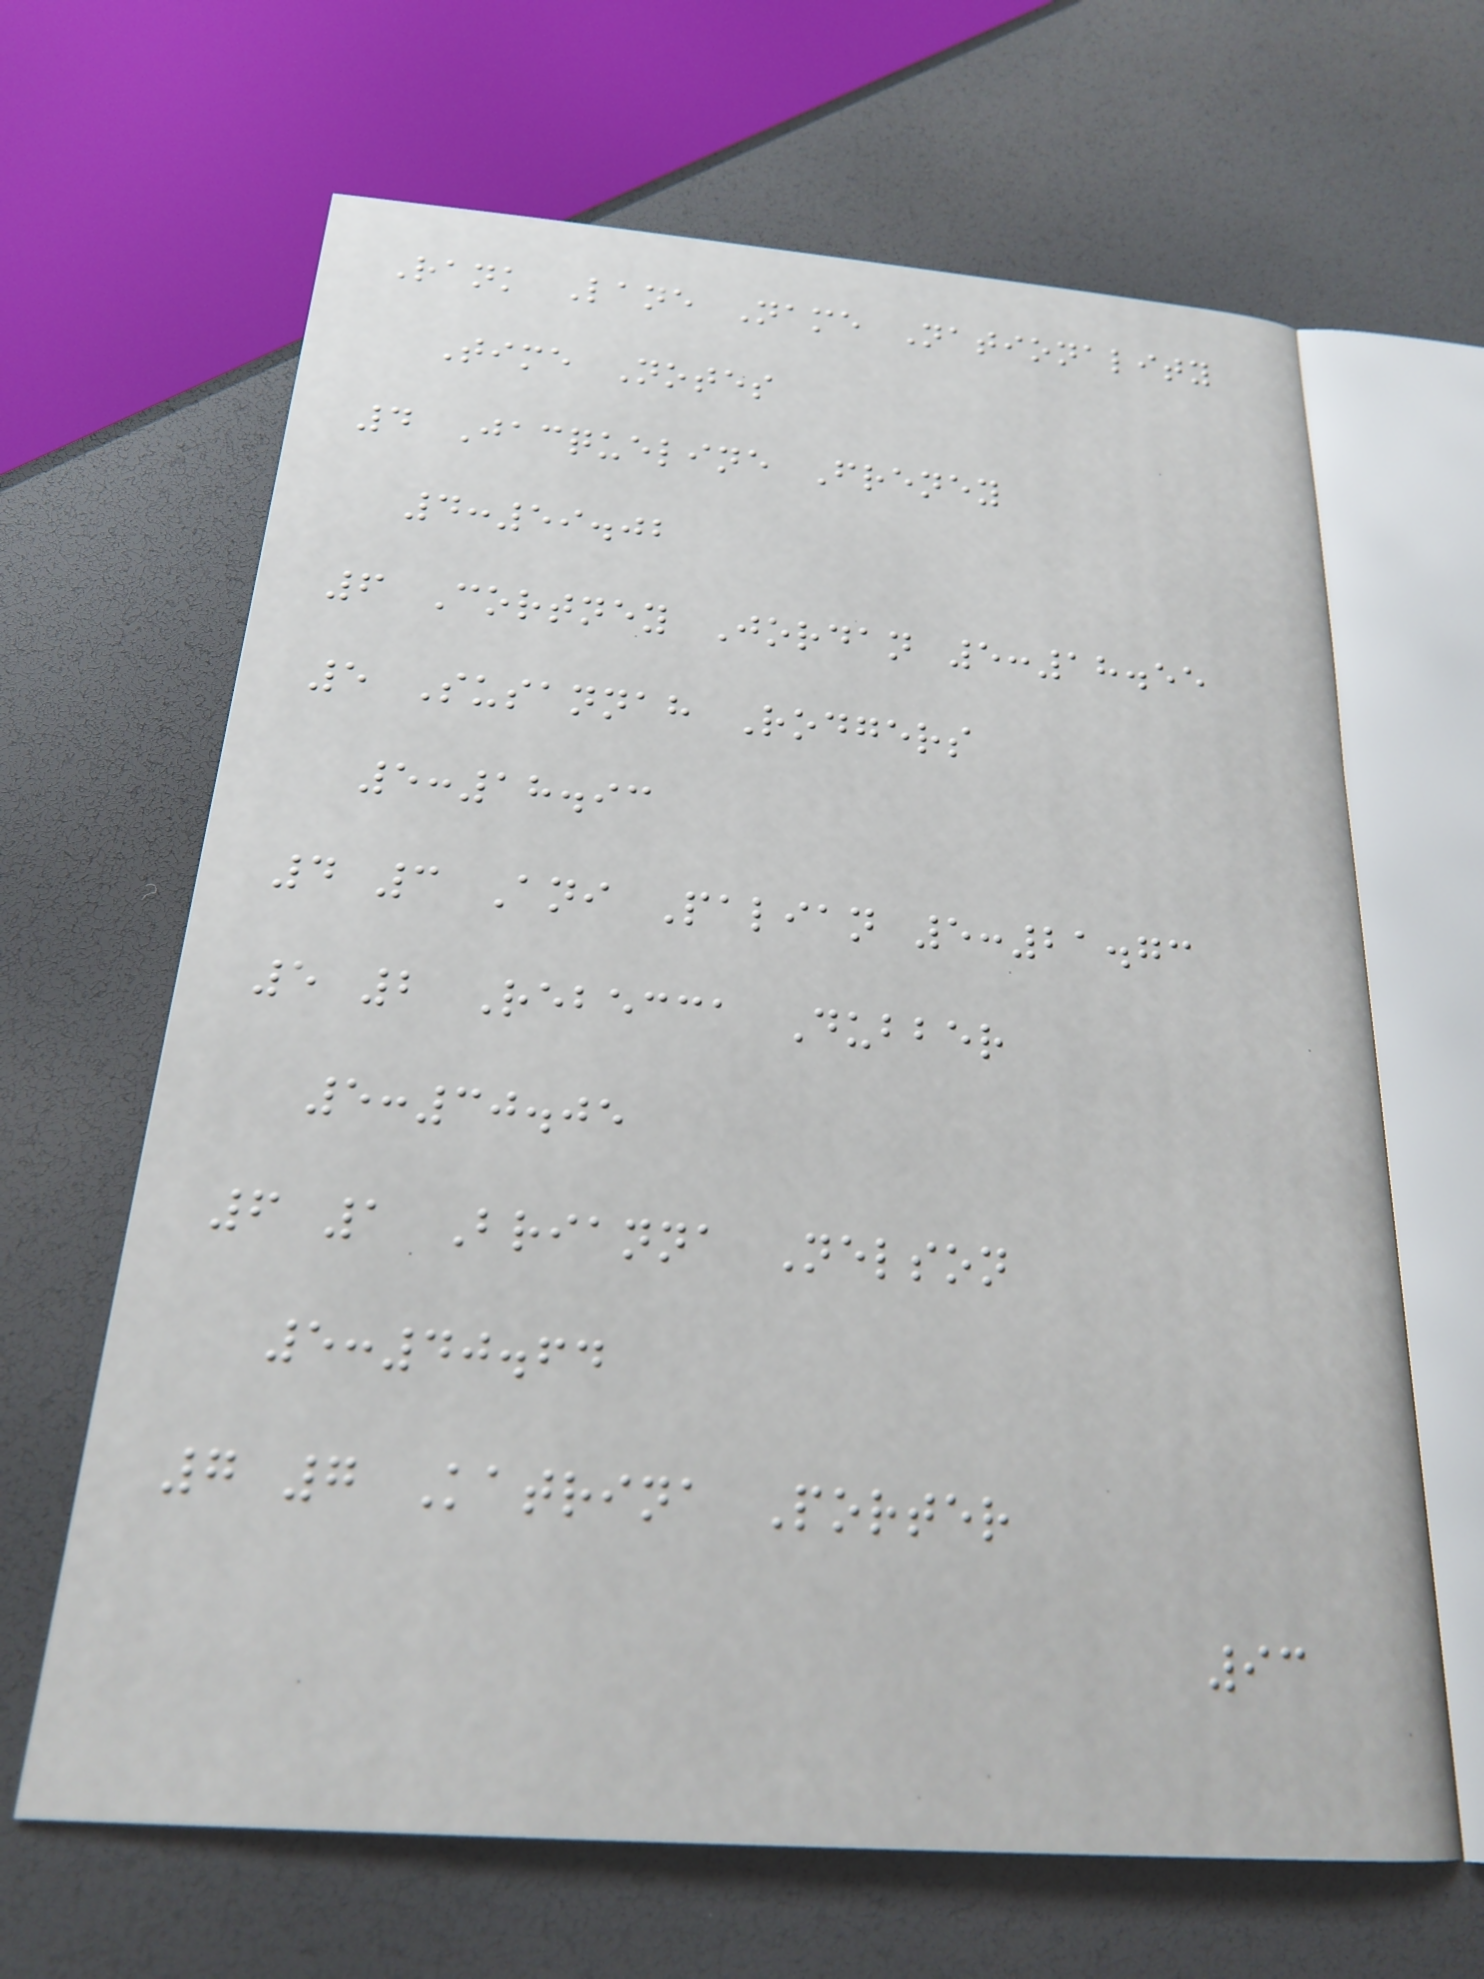Rank Lane Name Nationality
Time Notes
4 Jacqueline Freney
4:59.02
6 Cortney Jordan 5:18.55
5 Susannah Rodgers
5:18.93
4 3 Ani Palian 5:21.73
5 2 Rebecca Dubber
5:30.05
6 1 Brianna Nelson
5:40.64
7 7 Katrina Porter
93
